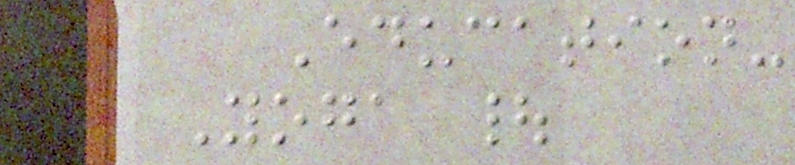Education-
Yoga |
